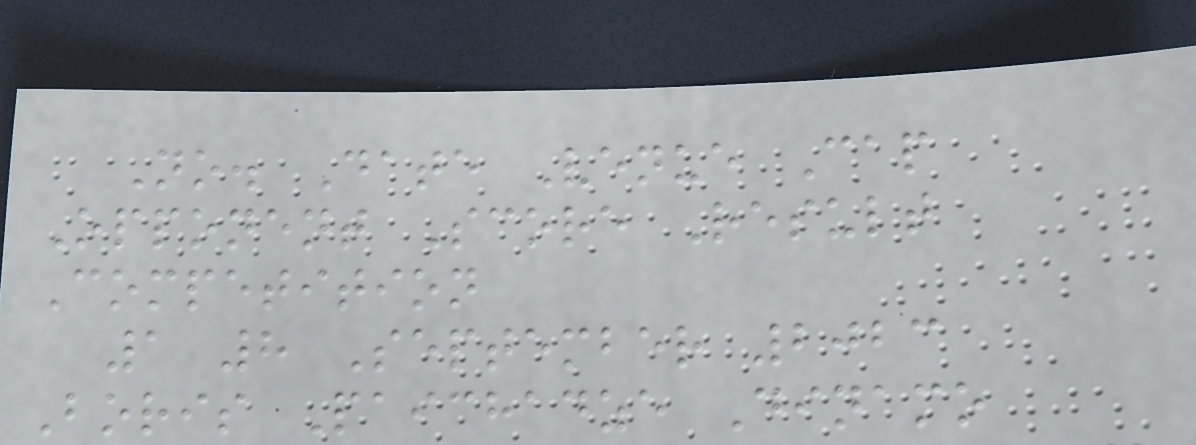No. Date Venue Cap
Opponent Score Result
Competition
1 8 September 2023
Boris Paichadze Dinamo
